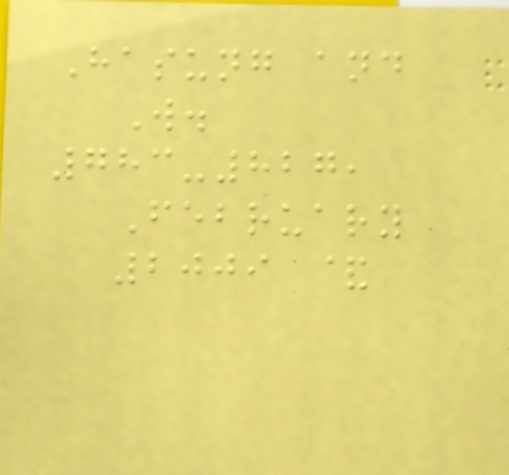Hasung and
W.
783-827,
February
2009 &
